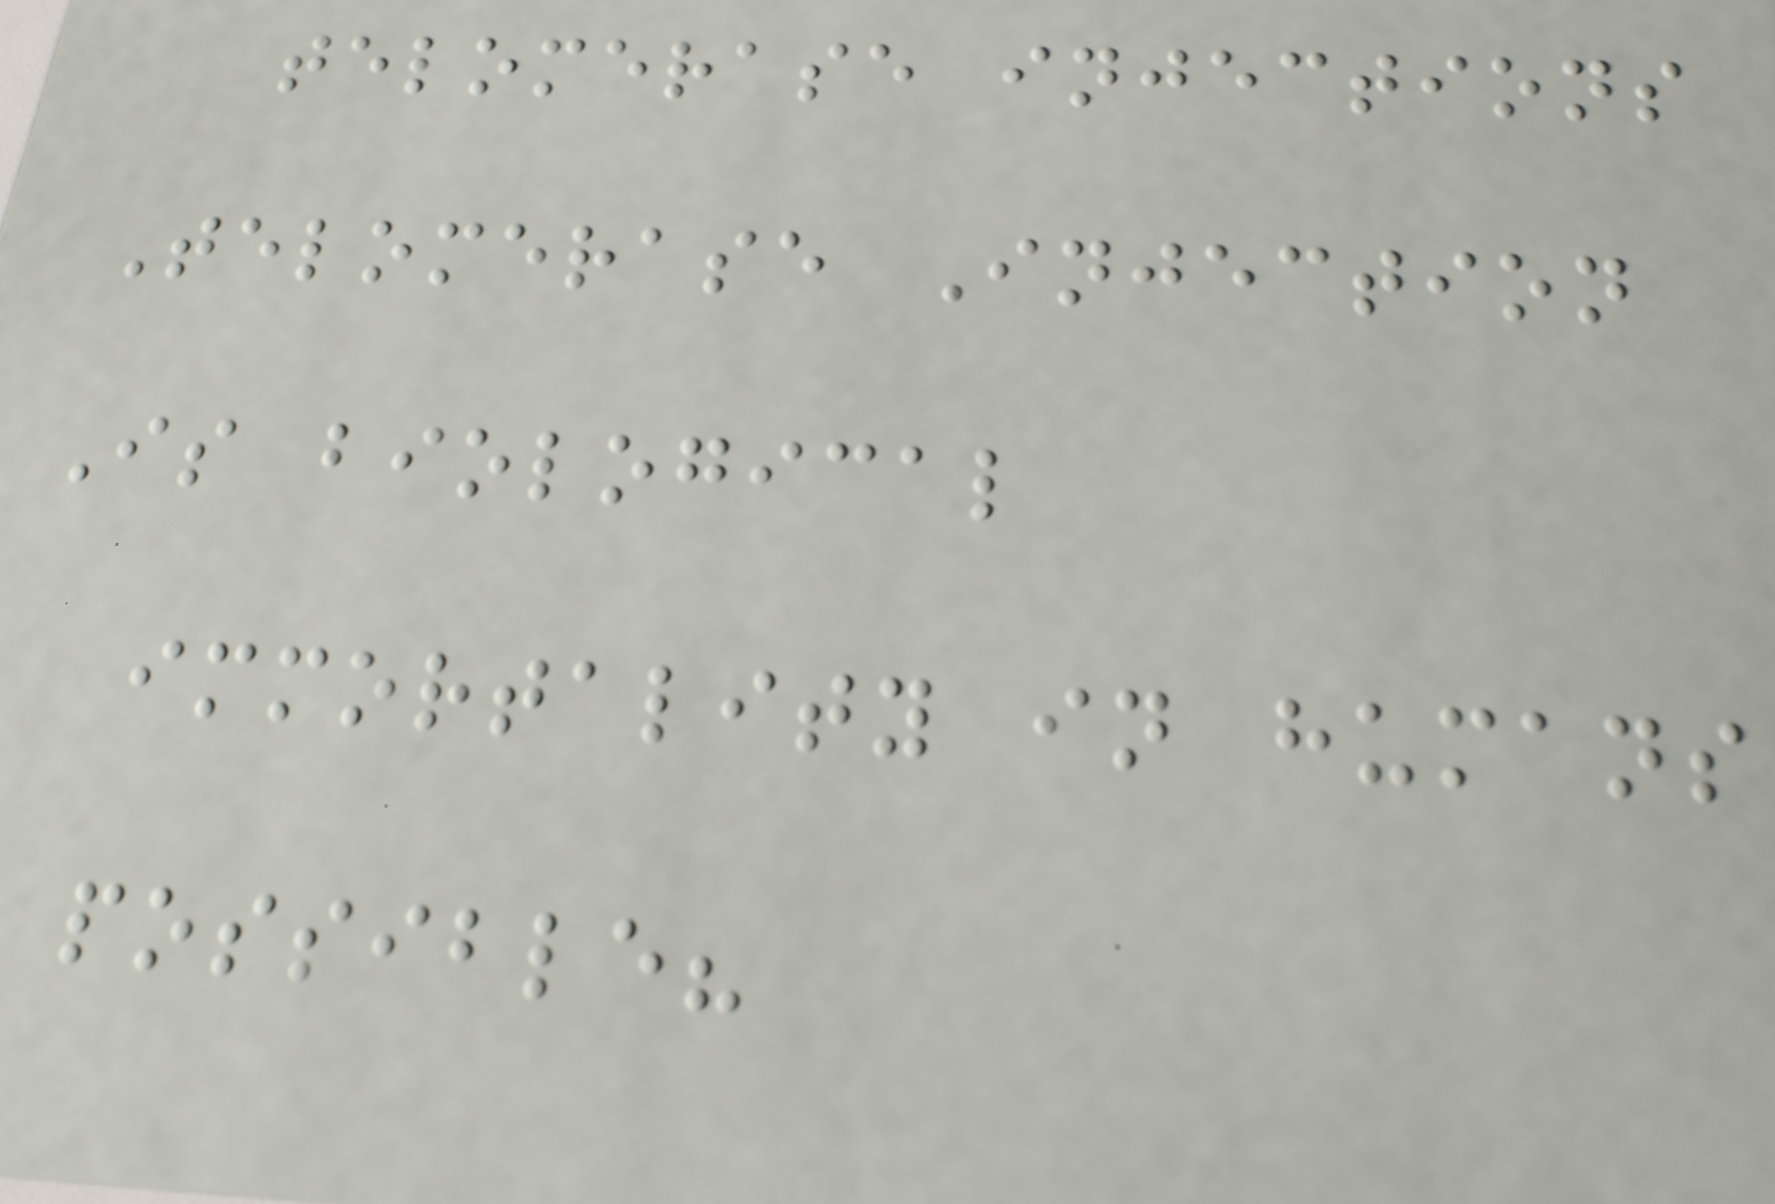telomerase injections
Telomerase Injection
Is biological
immortality in humans
possible?
